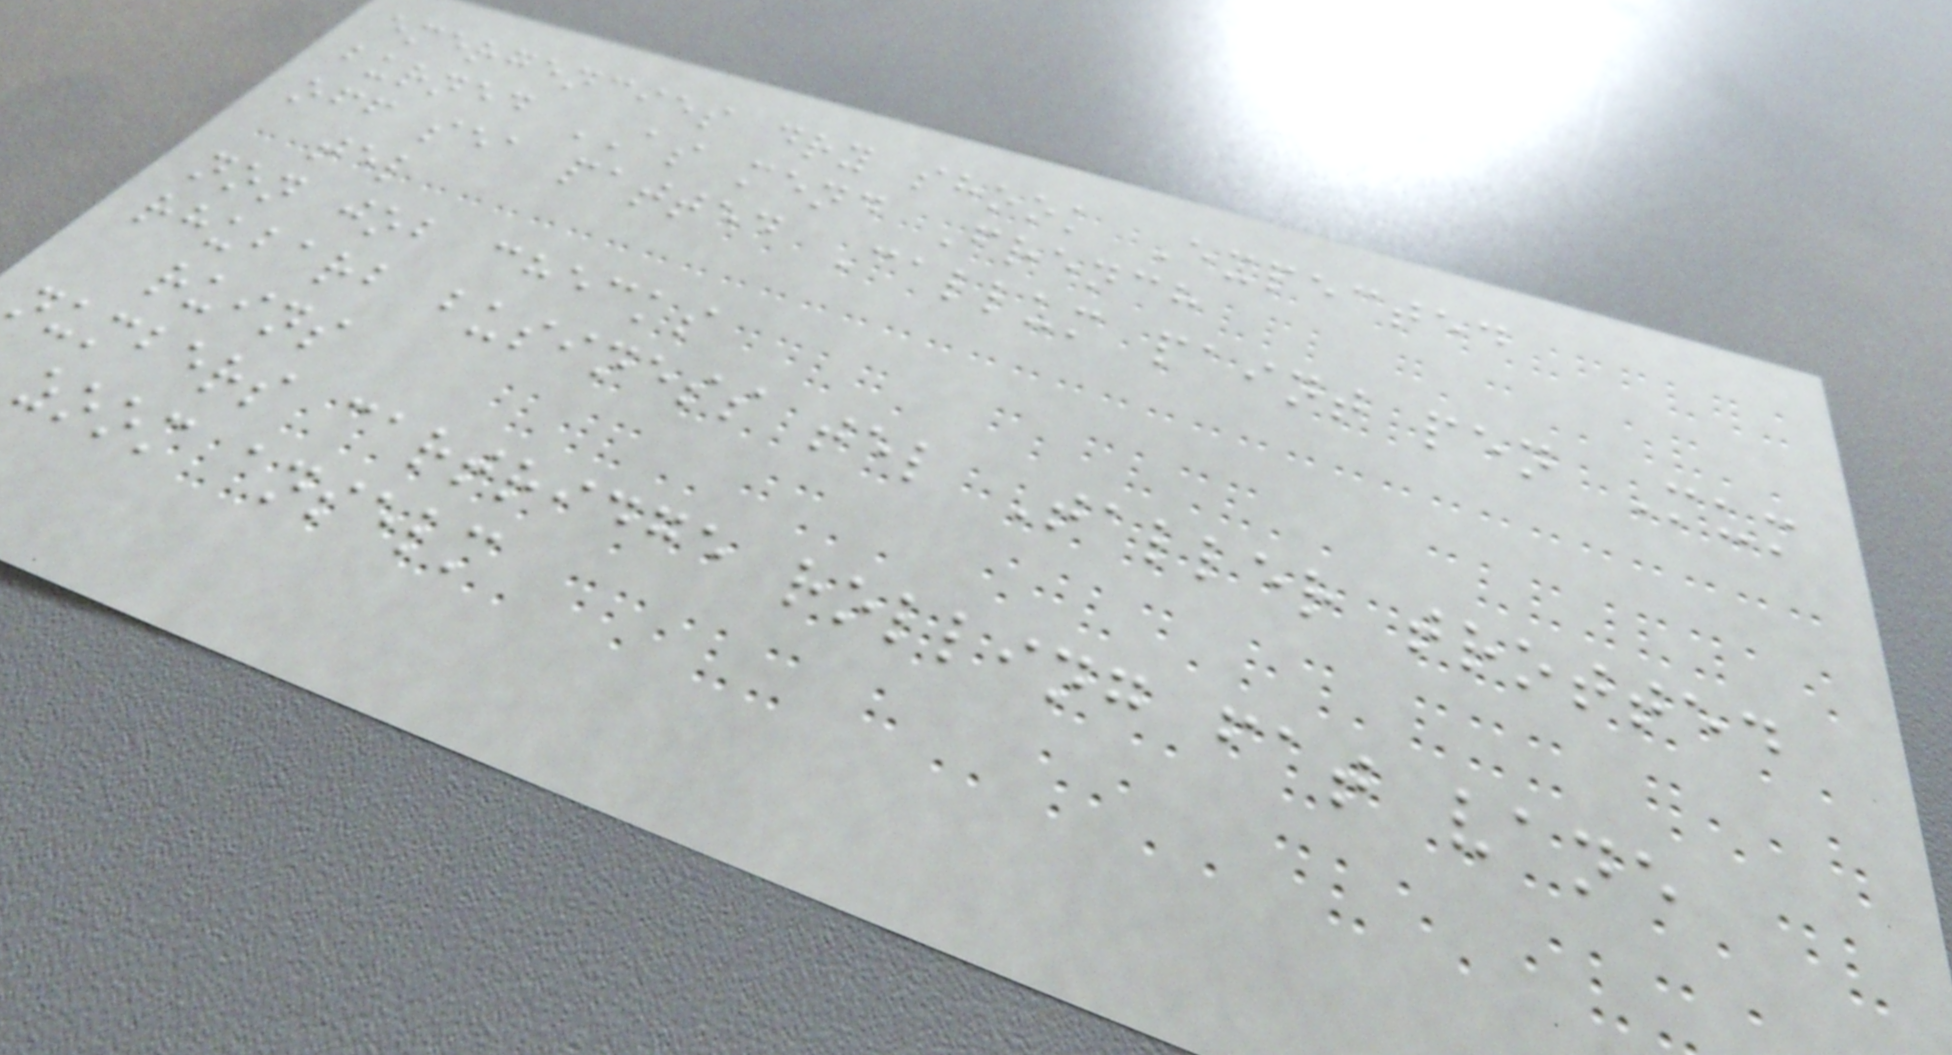emergencies dry shook Expected
burned AS mend French
off sea patted Callum paint pen Mum
tel
non job checks
rhubarb business tel Taller trotted
ruins
numbers cartridge rolling fat vane
zoom anselm
